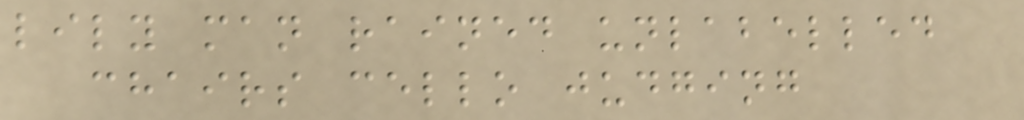lily man rained unlabelled
chairs cello judging
